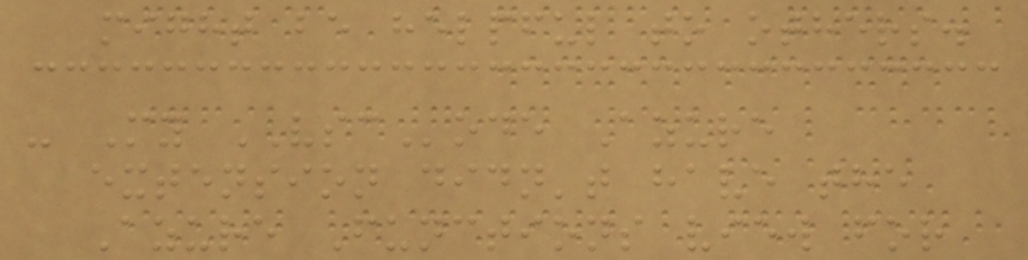might be helpful to others.
- My VSCode Azure
extension didn't have the
Azure Functions view for
